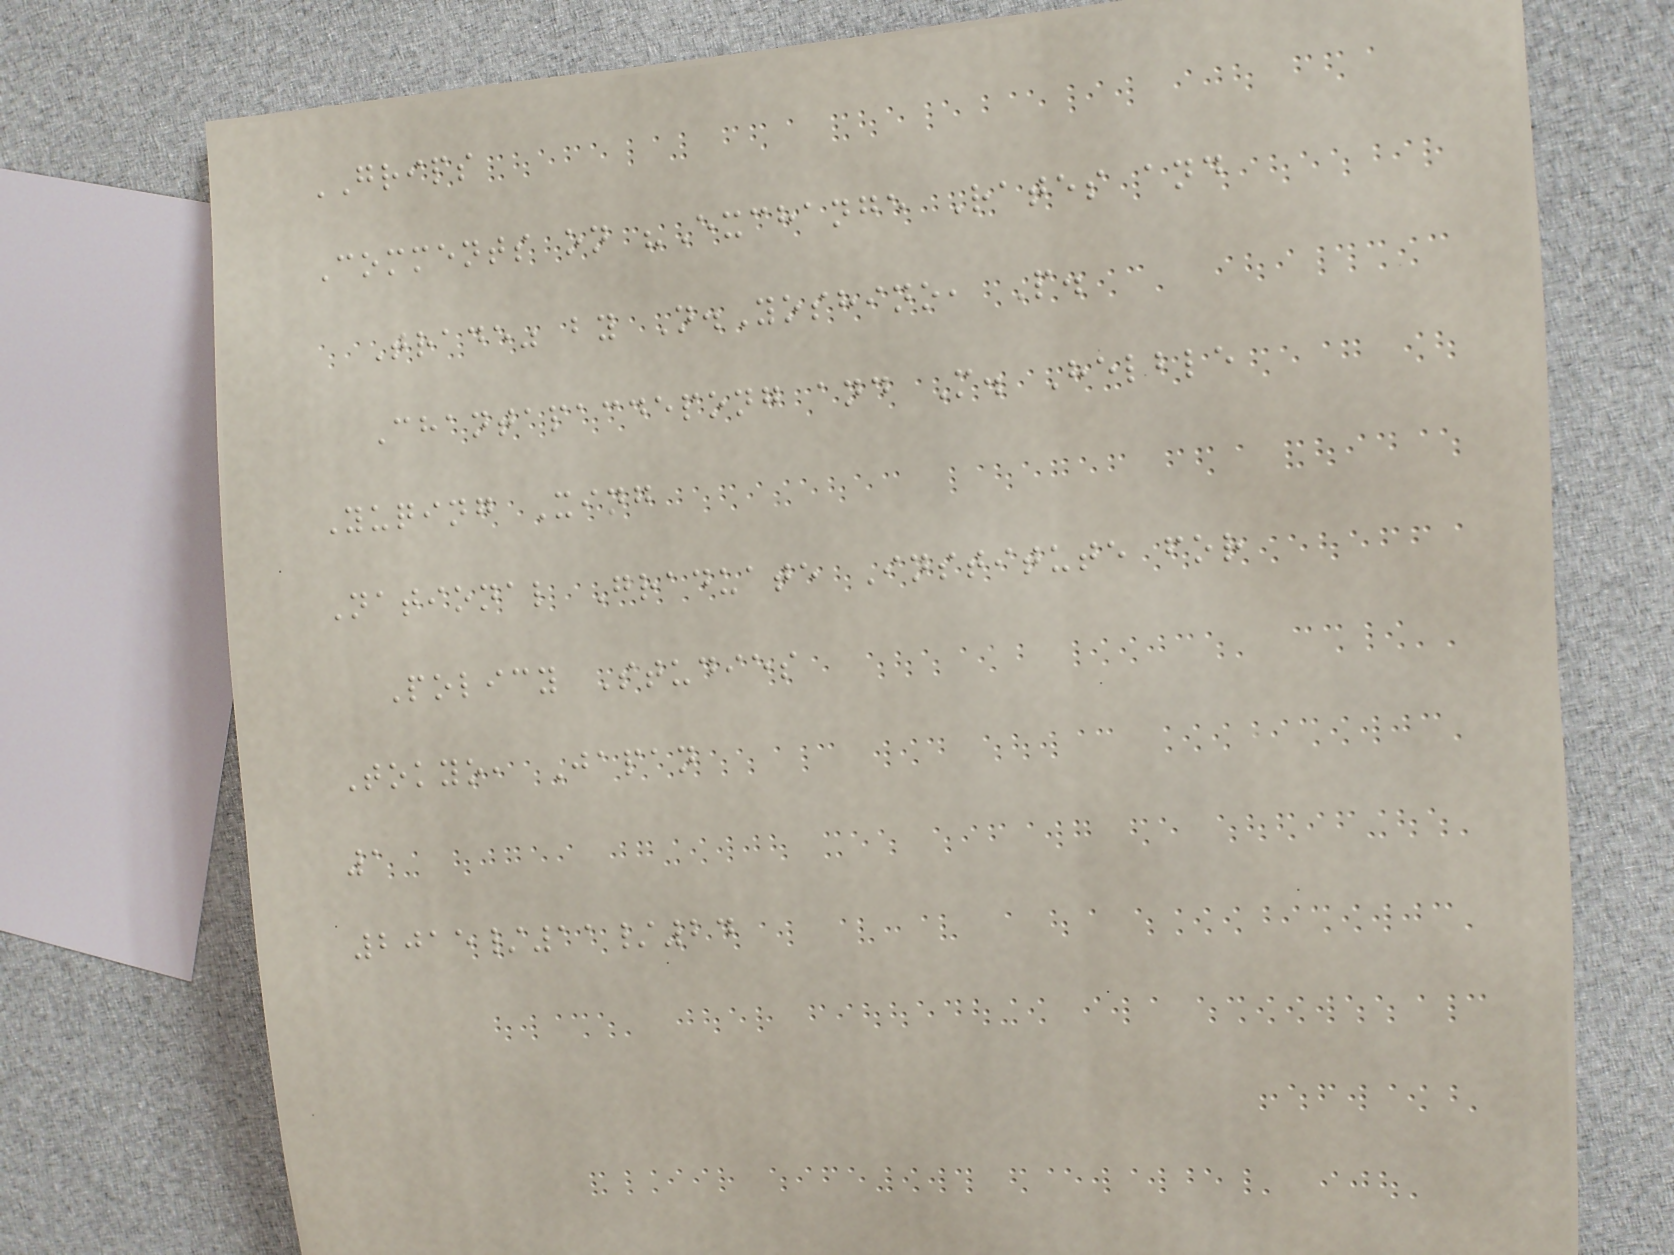GRIPS
Comments on "Exchange Rates and
Trade" by N.Yoshino, P.
Chantapacdepong and M. Helble
Yuqing Xing
National Graduate Institute for
Policy Studies
Tokyo, Japan
1
2015/11/24
